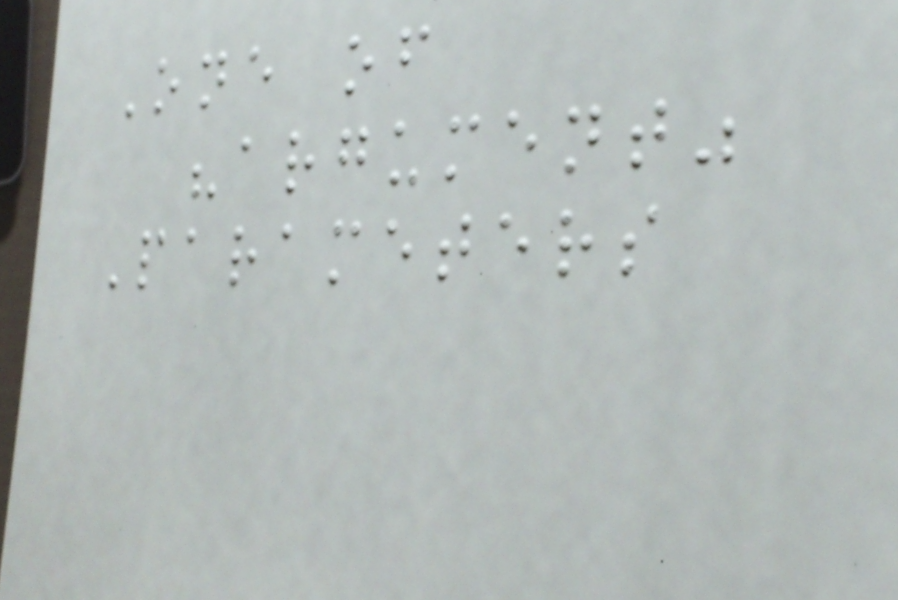One of
"argument"
Parameters
